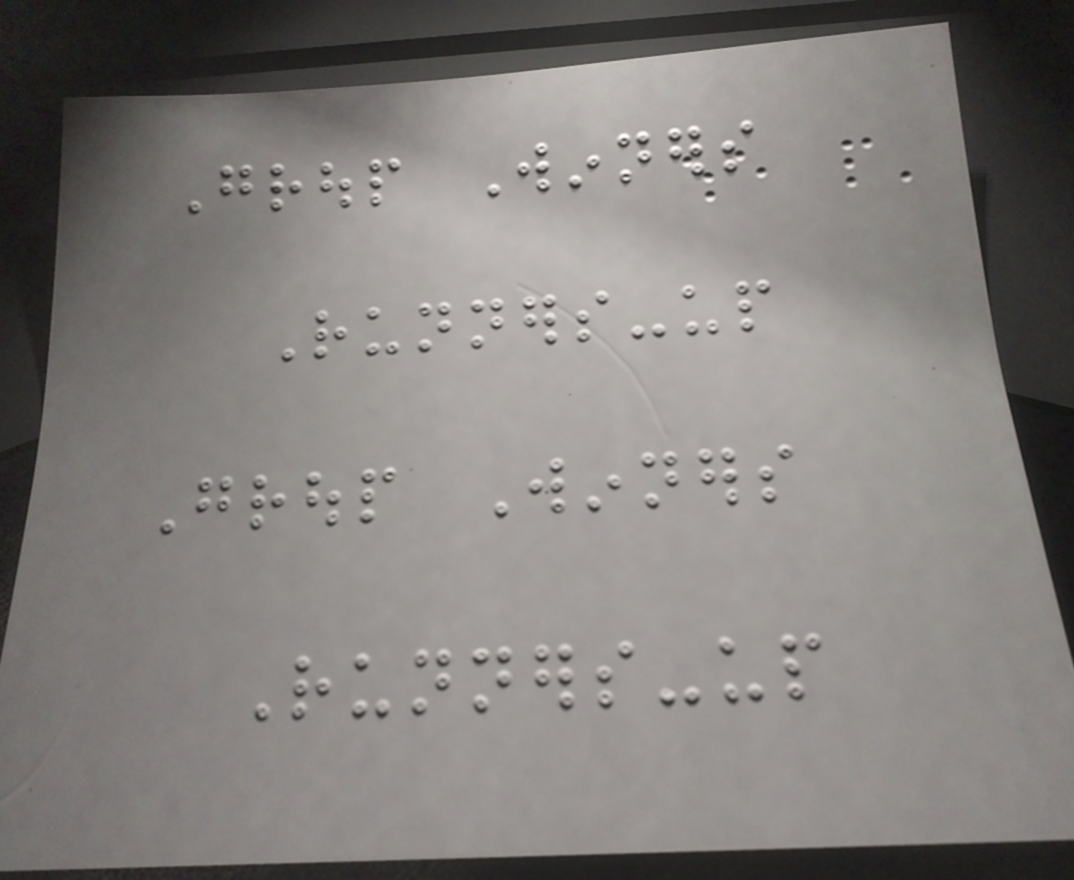Group Winners
Runners-up
Group Winners
Runners-up
